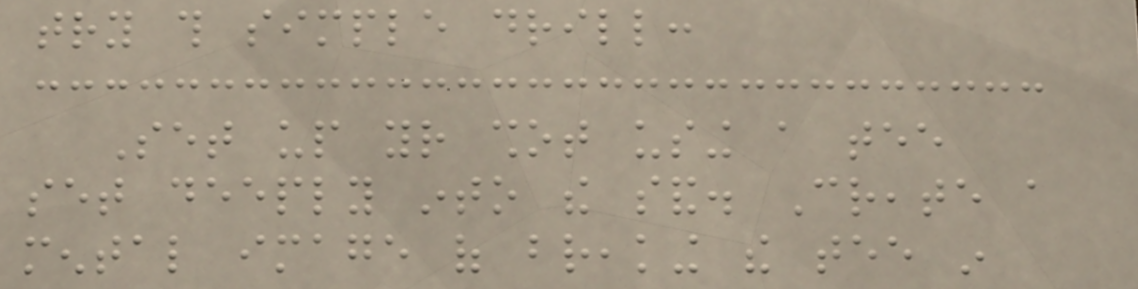try this simple drill:
Set up your shot using a tee
set deeply into the sand. Create a
mental image of breaking the tee in
